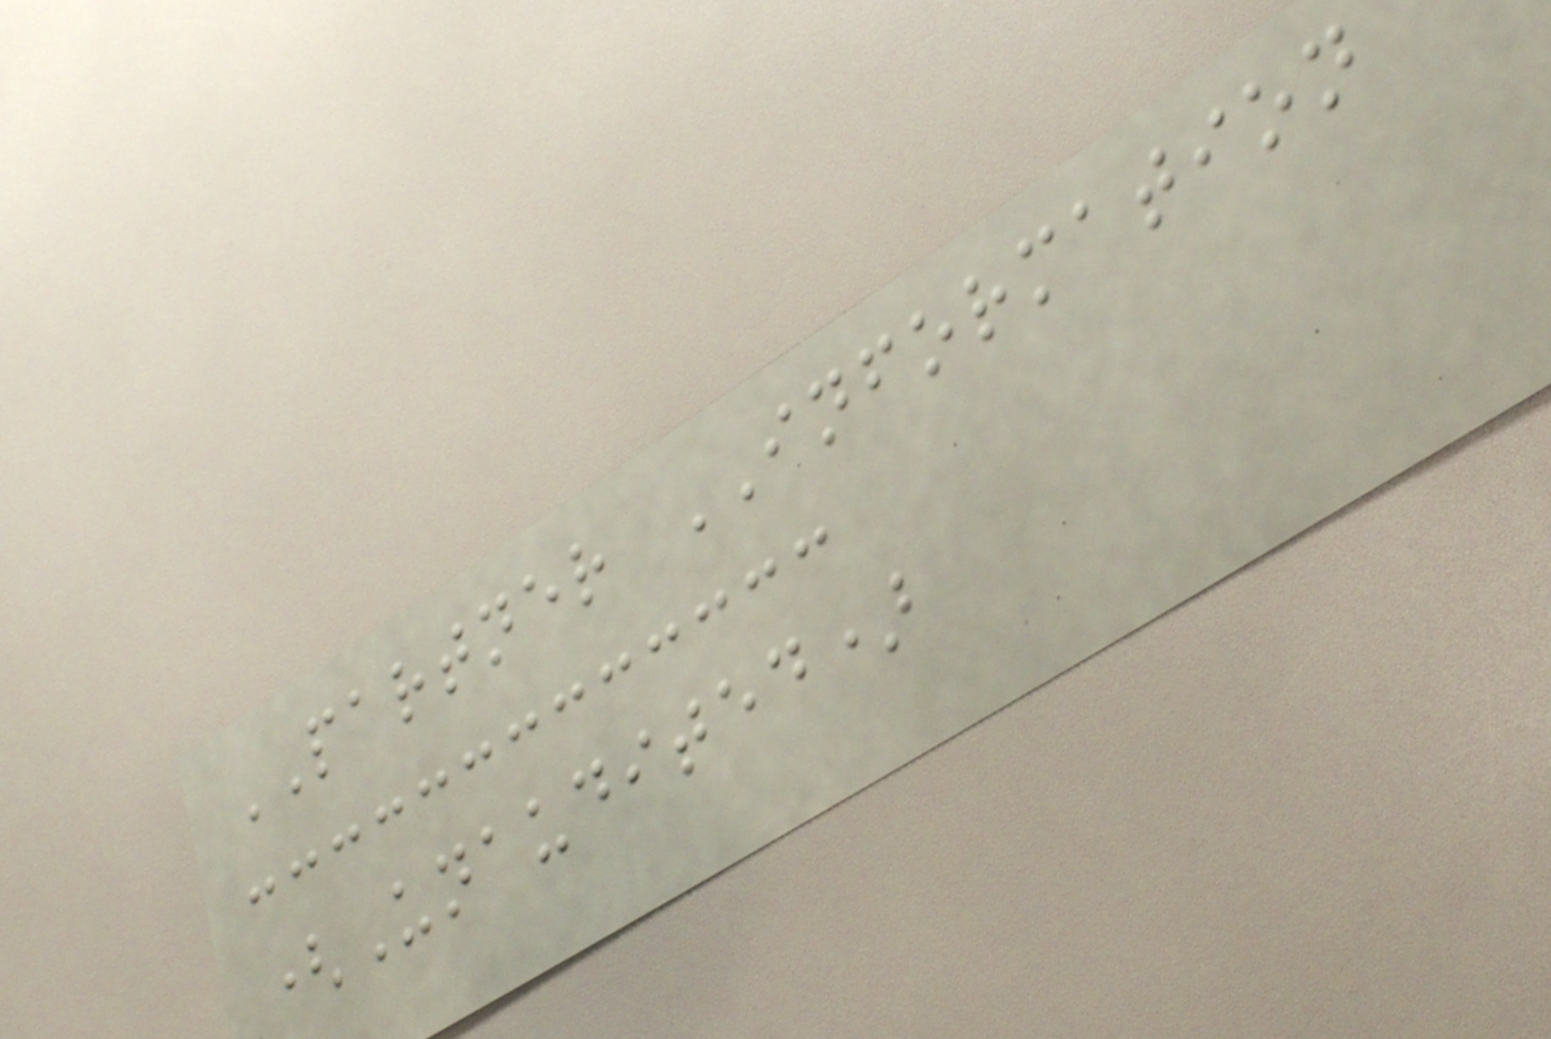PARTNER INFORMATION
(Unaudited)
